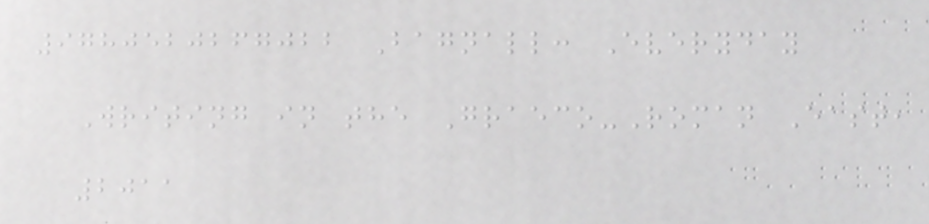9780520267022 Bagnall: Everyday
Writing in the Graeco-Roman East,
2011
